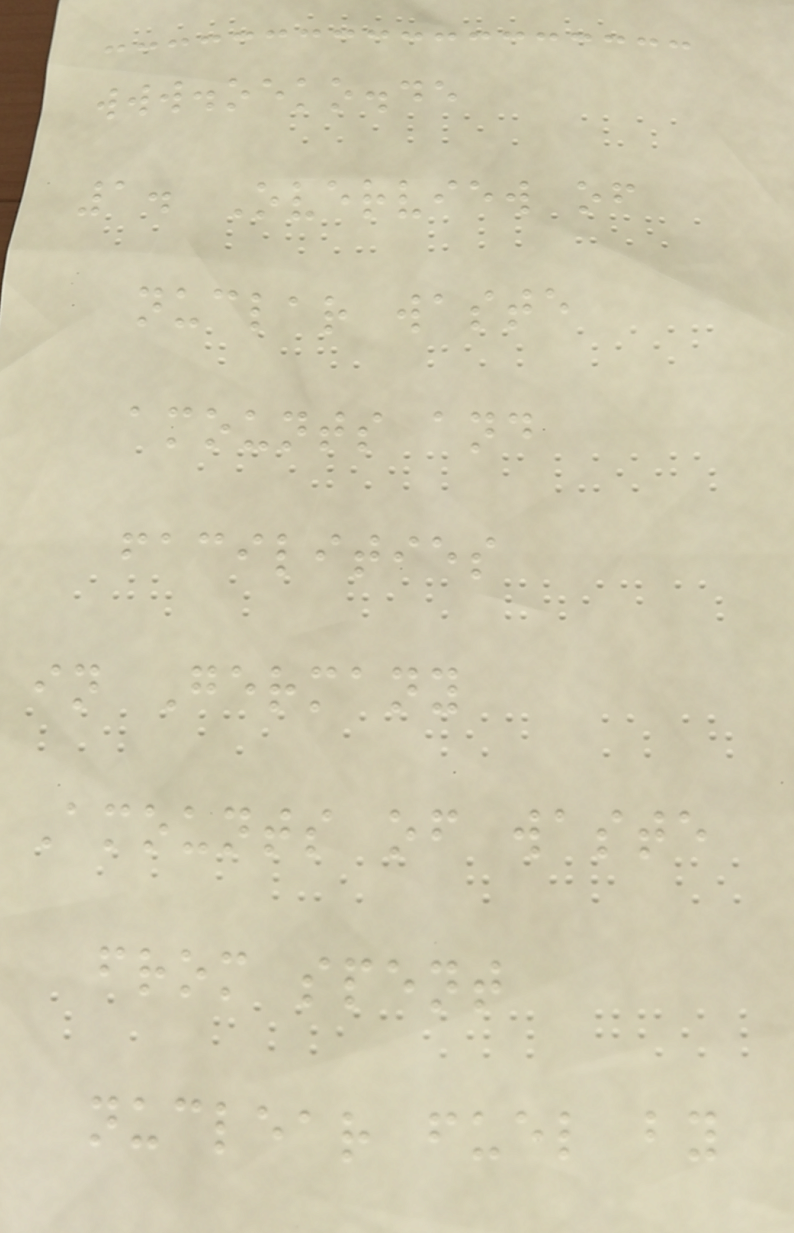www.oeko.de
1. Overview of
nuclar waste
amounts and
facilities
in Germany
Amounts of waste
from spent
nuclear fuel by
